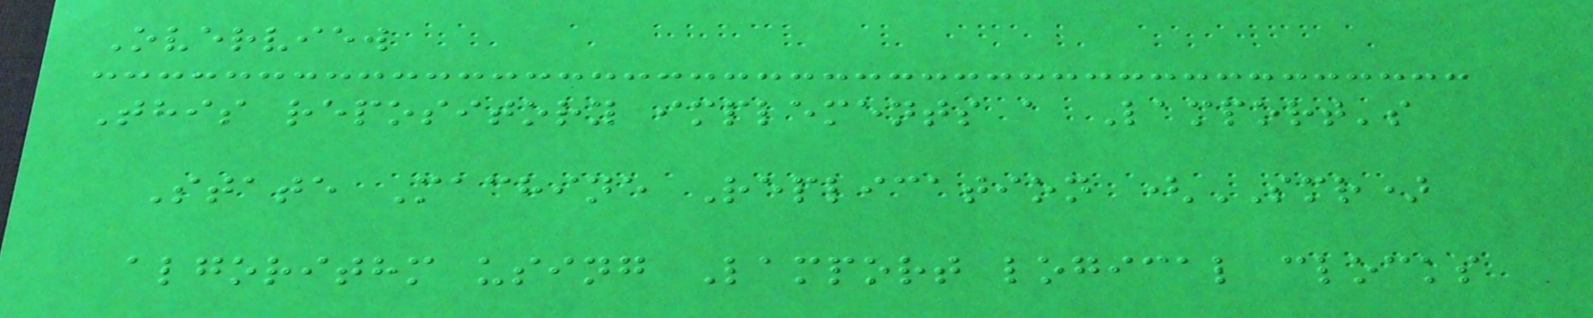Overview
This repository implements a Lamport's
State Machine Replication (SMR)
algorithm using Lamport logical clocks
